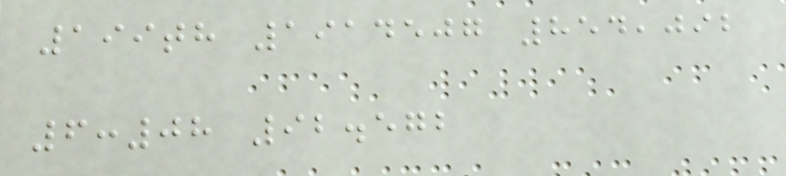199th 1914507 854,092
6:08 92.572
